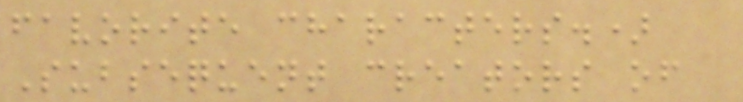favorite characters.)
Subsequent creators of
